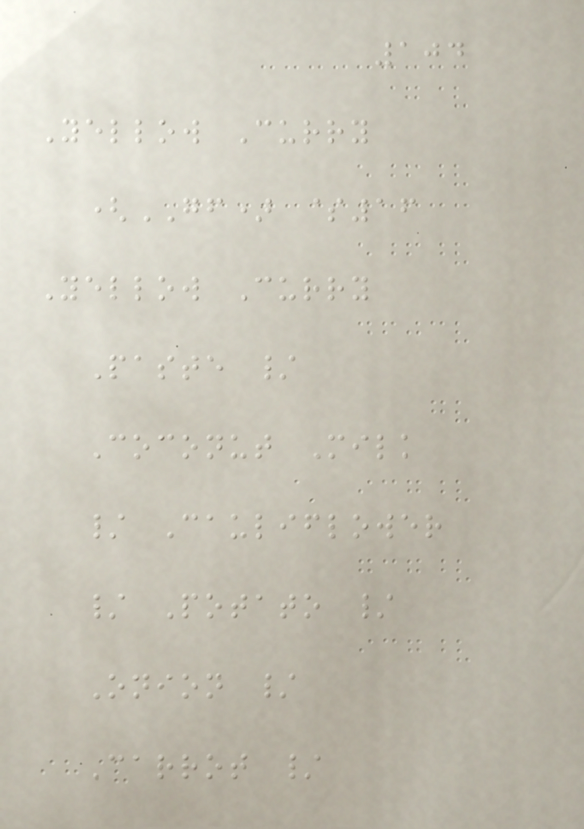104
Yellow Curry
(GF) $16
Yellow Curry
Paste /
Coconut Milk
/ Cauliflower
/ Potato /
Onion /
Carrot /
